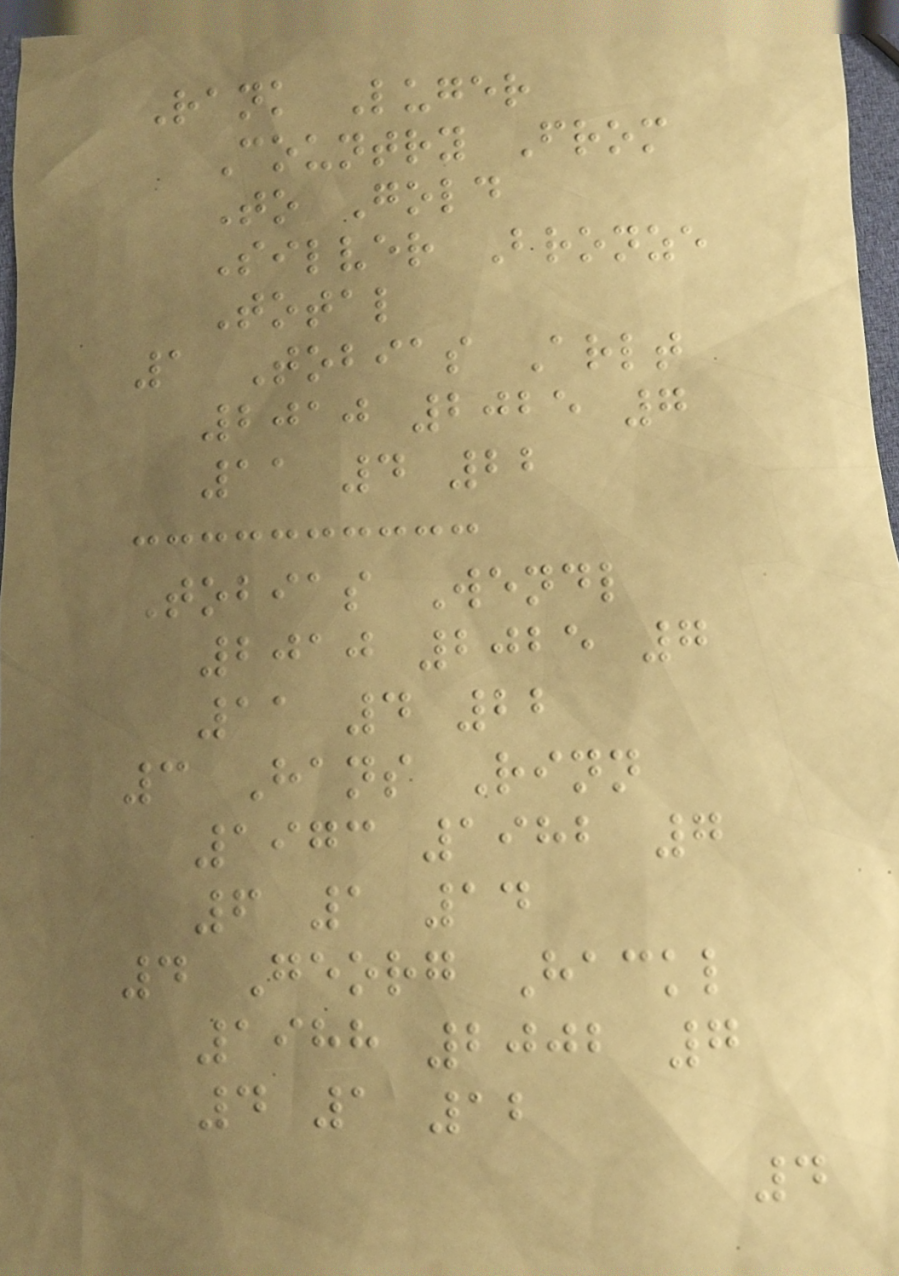Rank Luger
Country From
To Gold
Silver Bronze
Total
1 Tobias Arlt
2010 2025 7
11 4 22
Tobias Wendl
2010 2025 7
11 4 22
3 Hans Rinn
1973 1982 7
6 1 14
4 Georg Hackl
1988 2002 7
4 1 12
4
